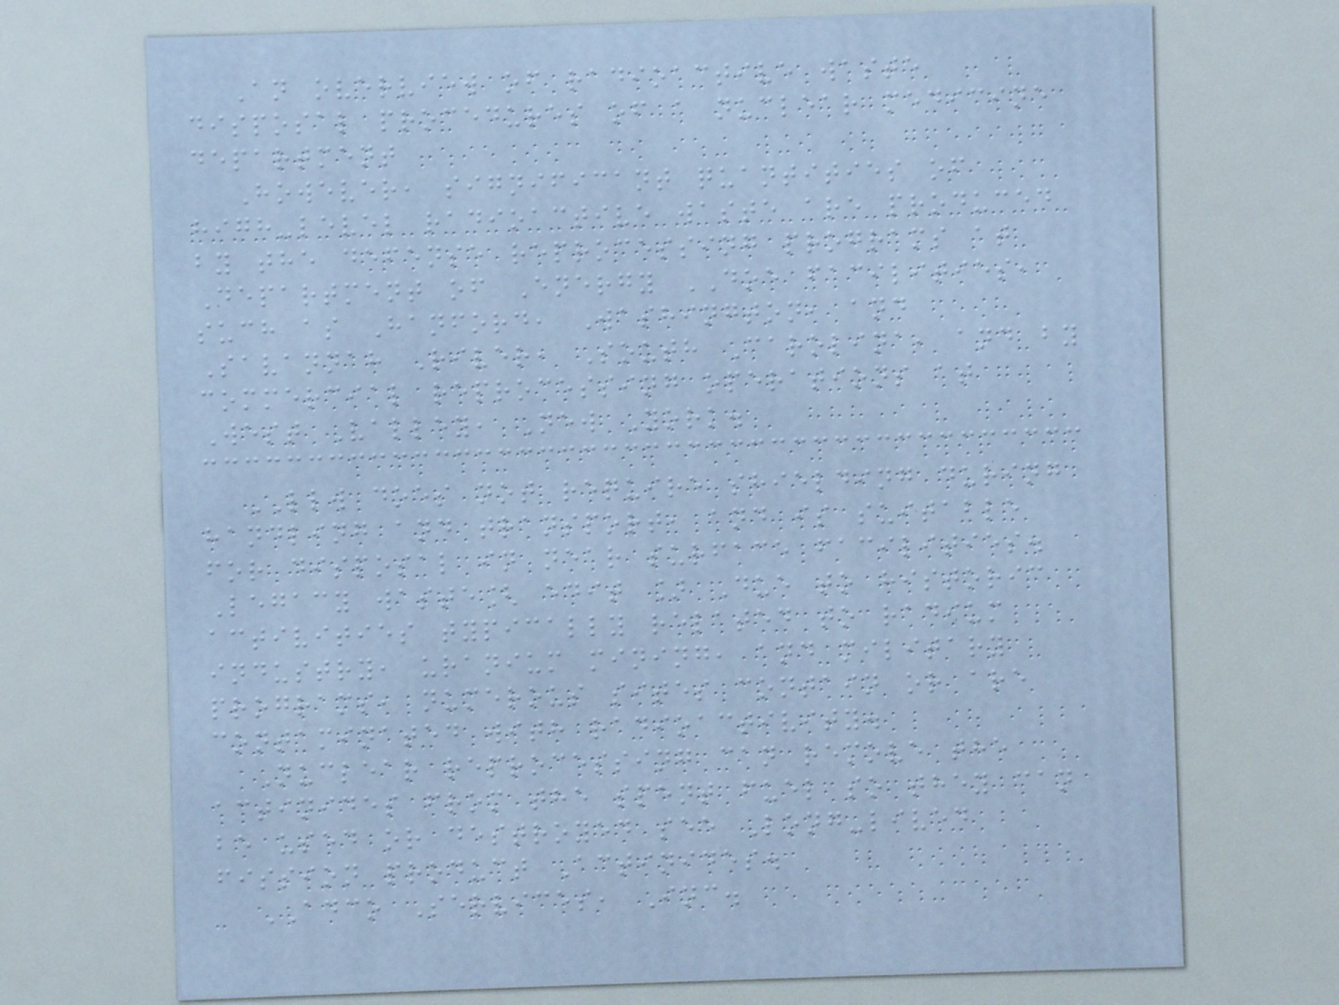An overview of radioactive waste
disposal procedures of a nuclear medicine
department
However, significant quantities of
high-level radioactive waste are produced
by the defense reprocessing programs at
Department of Energy DOE facilities,
such as Hanford, Washington, and
Savannah River, South Carolina, and by
commercial reprocessing operations at
West Valley, New York.
LLW does not require shielding during
handling and transport, and is suitable
for disposal in near surface facilities.
Legacy waste[ edit ] Due to historic
activities typically related to radium
industry, uranium mining, and military
programs, numerous sites contain or are
contaminated with radioactivity.
Nuclear reprocessing can remove the
actinides from the spent fuel so they can
be used or destroyed see Long-lived
fission product Actinides.
ADCO Services, Inc.
